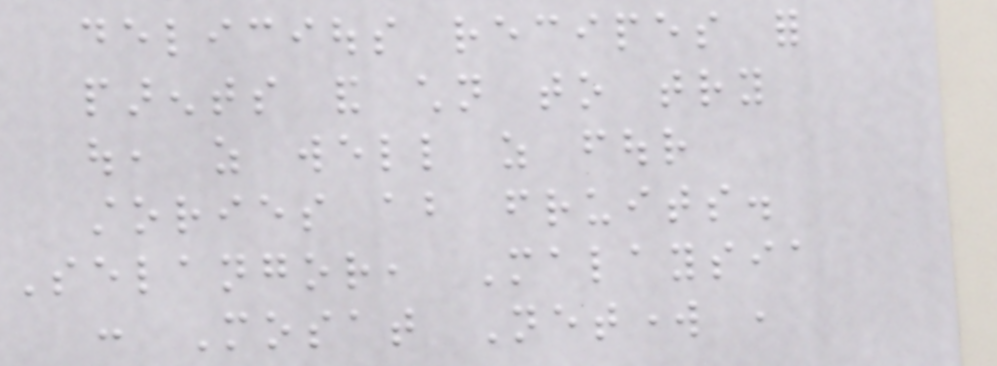delicious recipes for
parents and children to try
out, as well as four
stories about fruits.
Selangor, Malaysia
: Mosat Network ,
